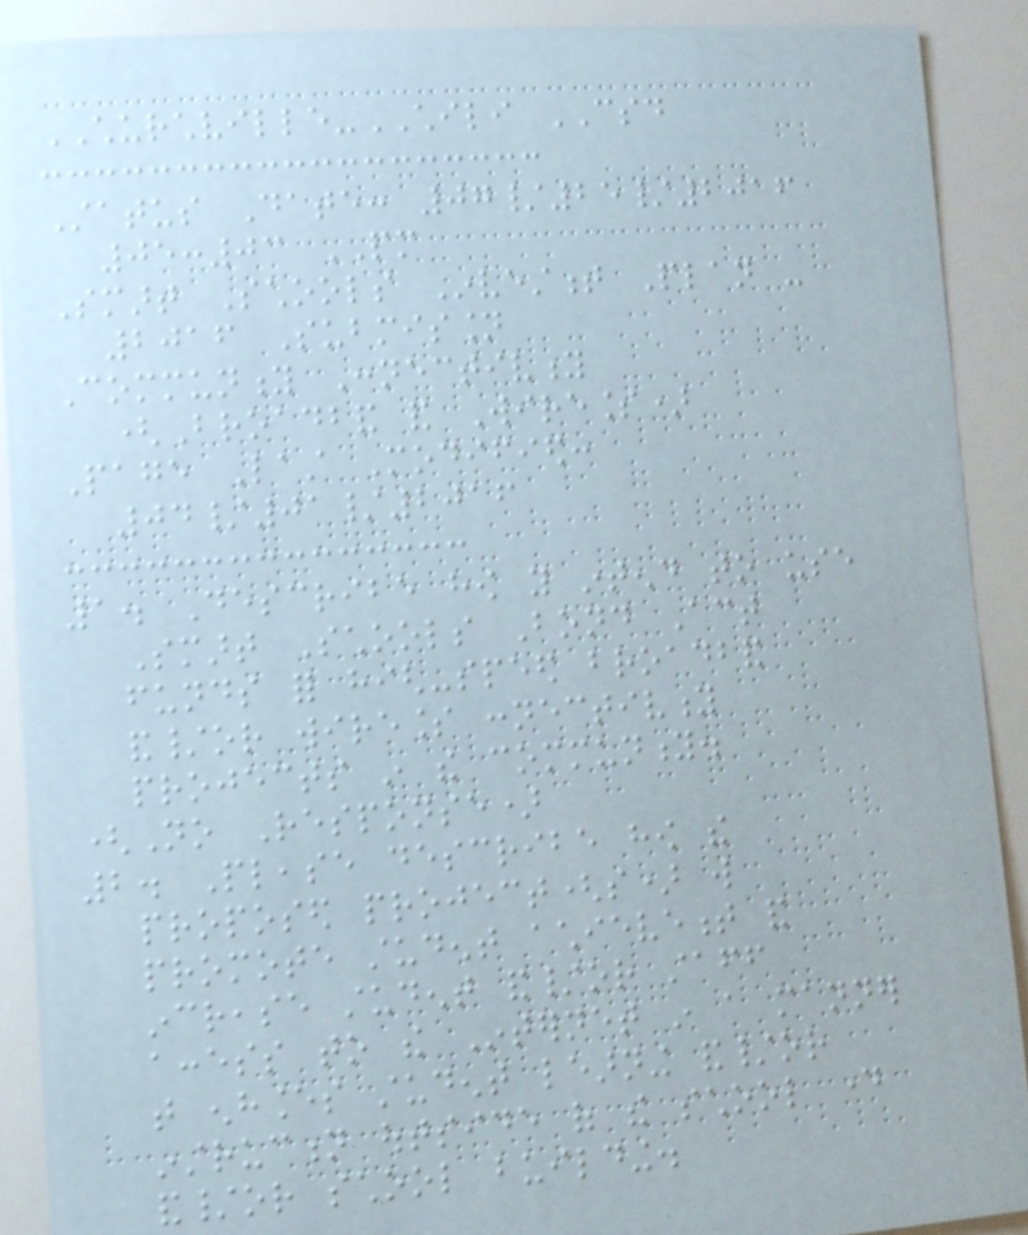CHURCHVILLE-CHILI CSD
Status Date: 07/25/2016
05:03 PM
Smart Schools Investment Plan -
2016 Submission
Community Connectivity
(Broadband and Wireless)
Page Last Modified:
04/01/2016
1. Describe how you intend to use
Smart Schools Bond Act
funds for high-speed broadband
and/or wireless connectivity
projects in the community.
(No Response)
2. Please describe how the
proposed project(s) will
promote student achievement and
increase student and/or staff
access to the Internet in a manner
that enhances student learning and/or
instruction outside of the school day
and/or school building.
